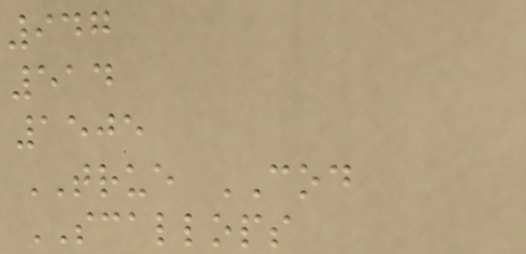947
514
1505
TRUE COD
SCALLOPS
